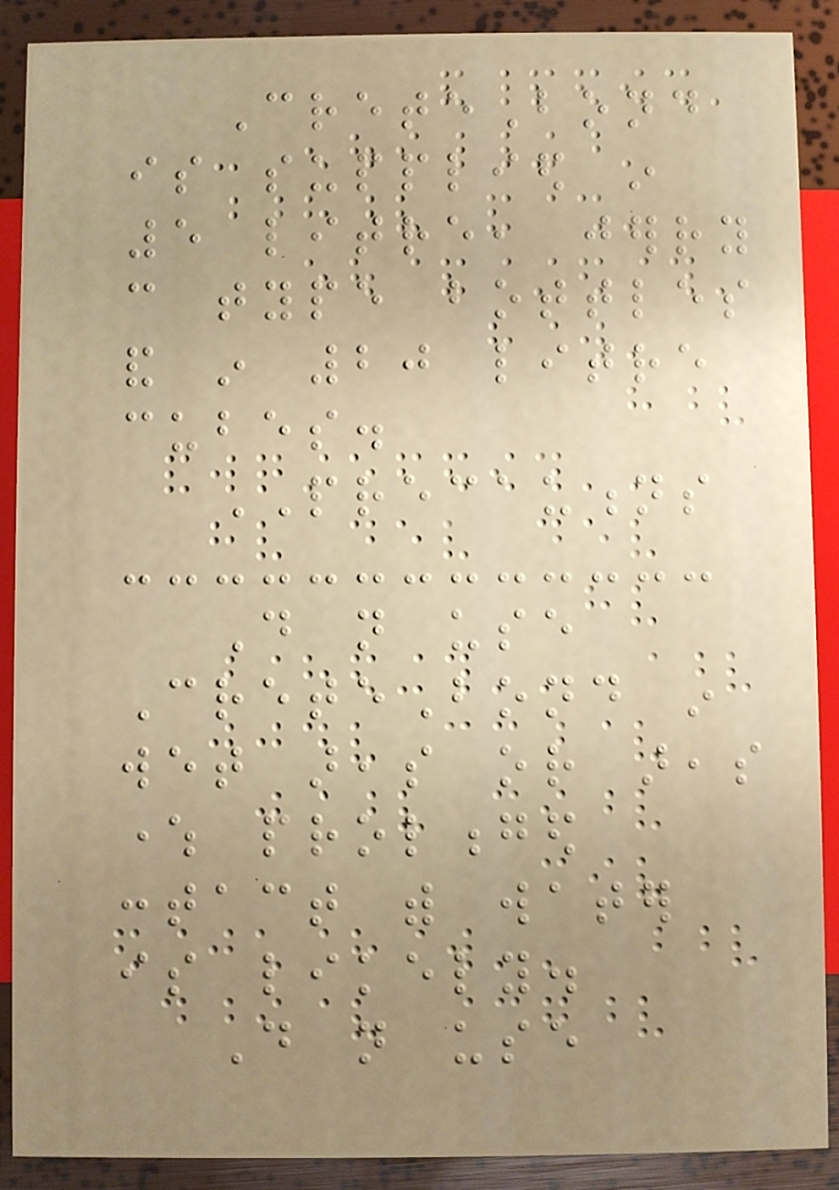CreteBond
is supplied in
5 litre, jerry
can type bottles
and in 20 litre
cubes.
PRECAUTIONS
Do not use
CreteBond in
wet areas or areas
where prolonged
contact with water
is likely.
Do not use
